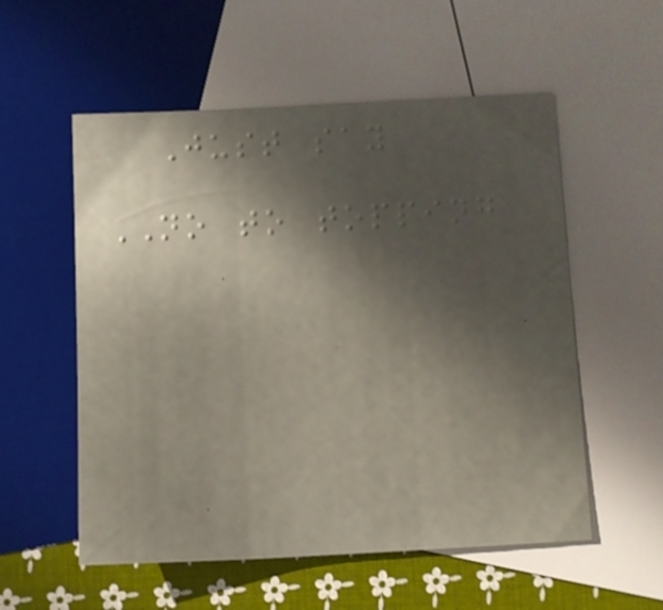Just say
NO to topping
